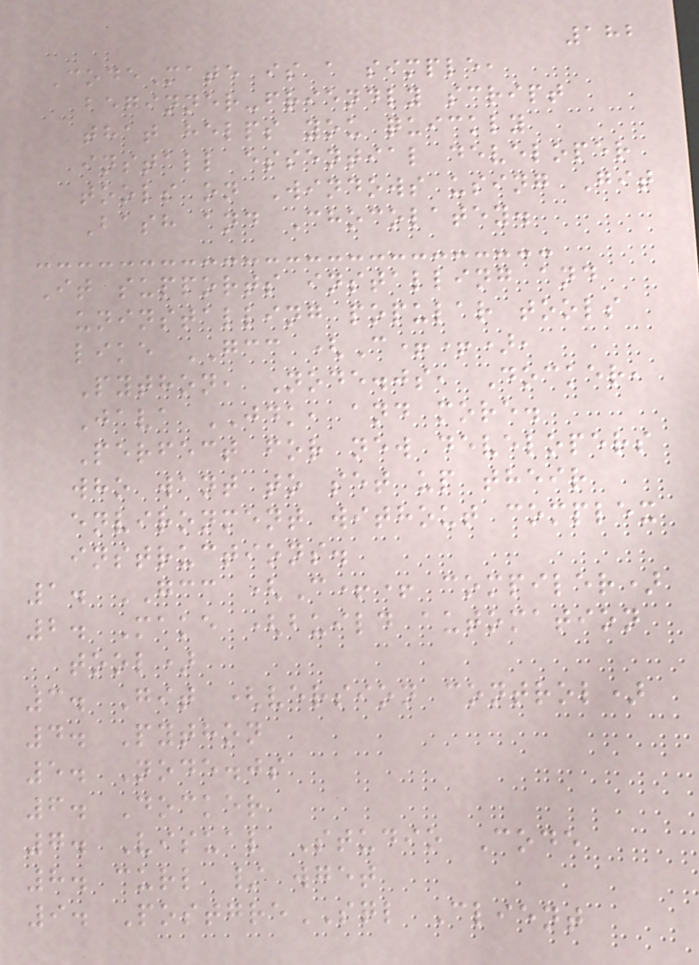182
CodeMate is a simple,
beginner-friendly script
that helps you quickly
install essential developer
tools on Windows using Git
Bash and Chocolatey.
It supports installing and
uninstalling popular tools
like GCC (C++),
Python, Node.js, Docker,
Java JDK, and more.
Perfect for new developers
who want to set up their
environment without complex
instructions.
1. GCC (C++ compiler)
2. Make (build automation
tool)
3. Git (version control)
4. Python
5. Node.js
6. Docker
7. Visual Studio Code
8. curl / wget
9. PostgreSQL Client
